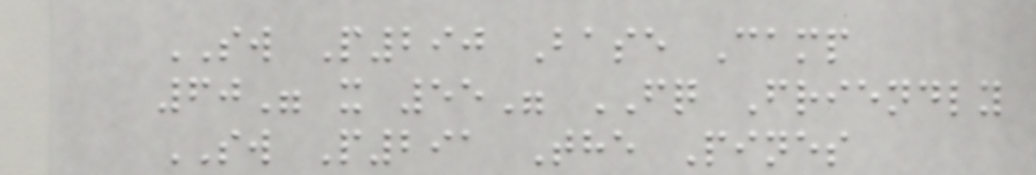SW P290 Base Camp
60" x 55" FQ Friendly
SW P291 The Pines
